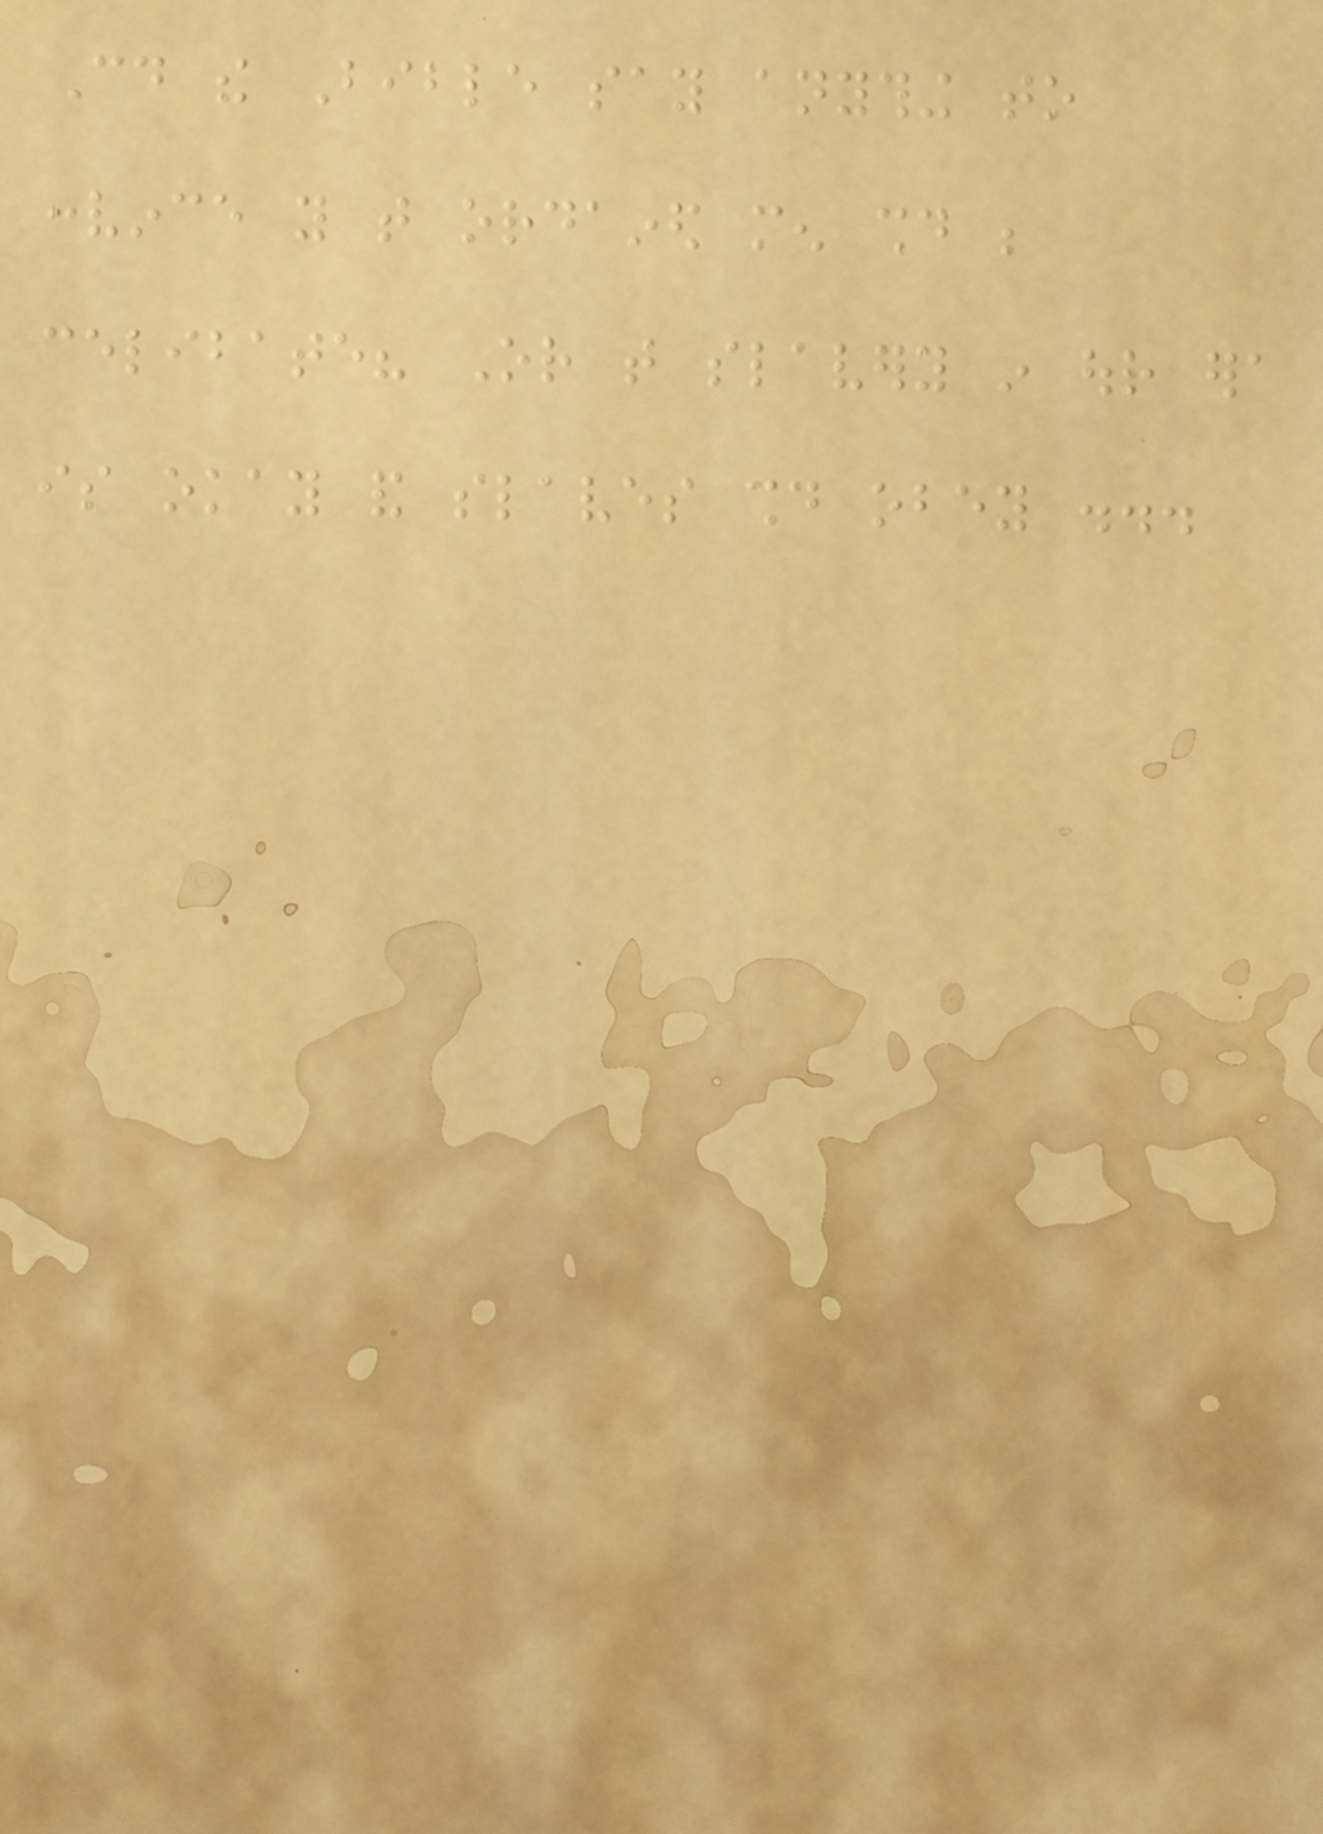Could the Bible say anything to
convince you that ordained men should be
celibate? Or that slavery in our era
is okay and slaves should obey ...
